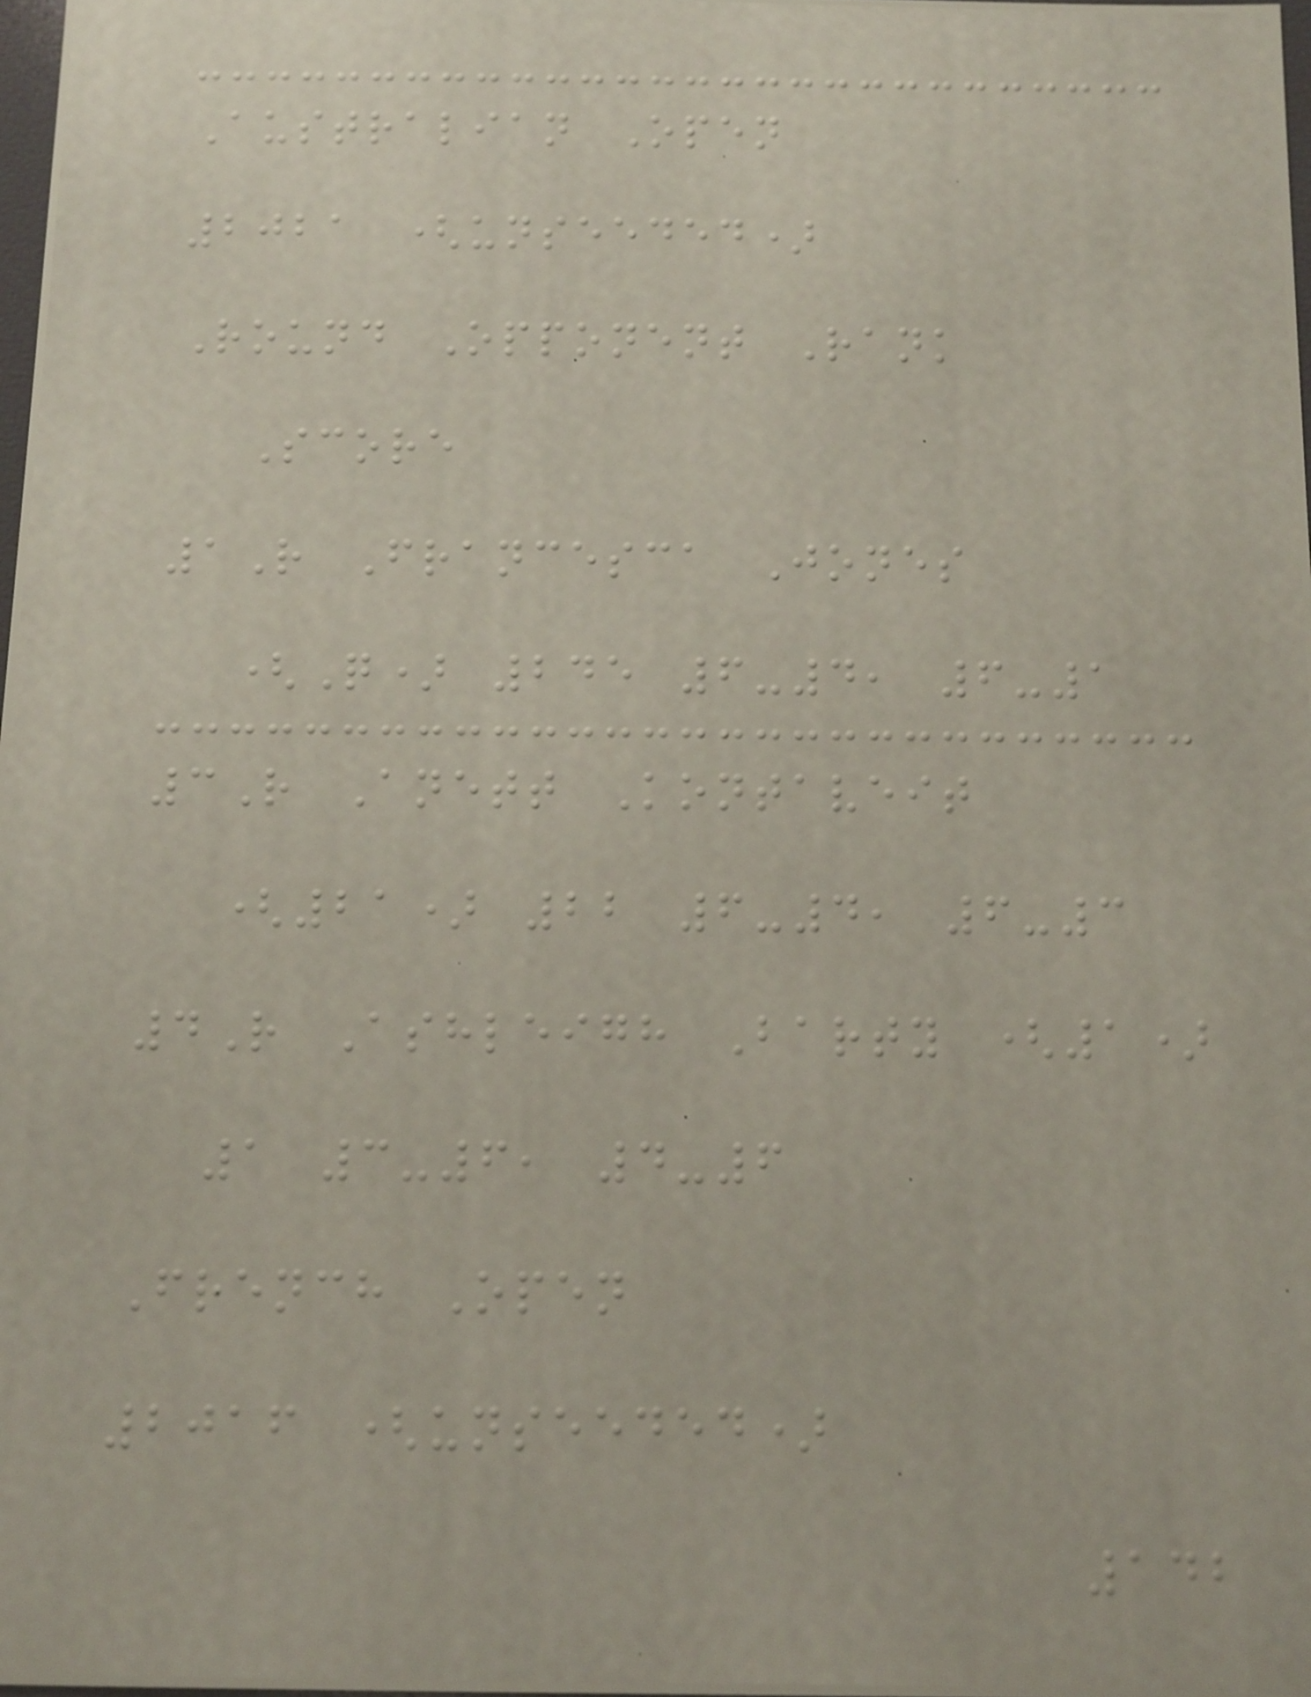Australian Open
2021 (unseeded)
Round Opponent Rank
Score
1R Francesca Jones
(Q) 245 6-4, 6-1
3R Anett Kontaveit
(21) 22 6-4, 6-3
4R Ashleigh Barty (1)
1 3-6, 4-6
French Open
2016 (unseeded)
142
